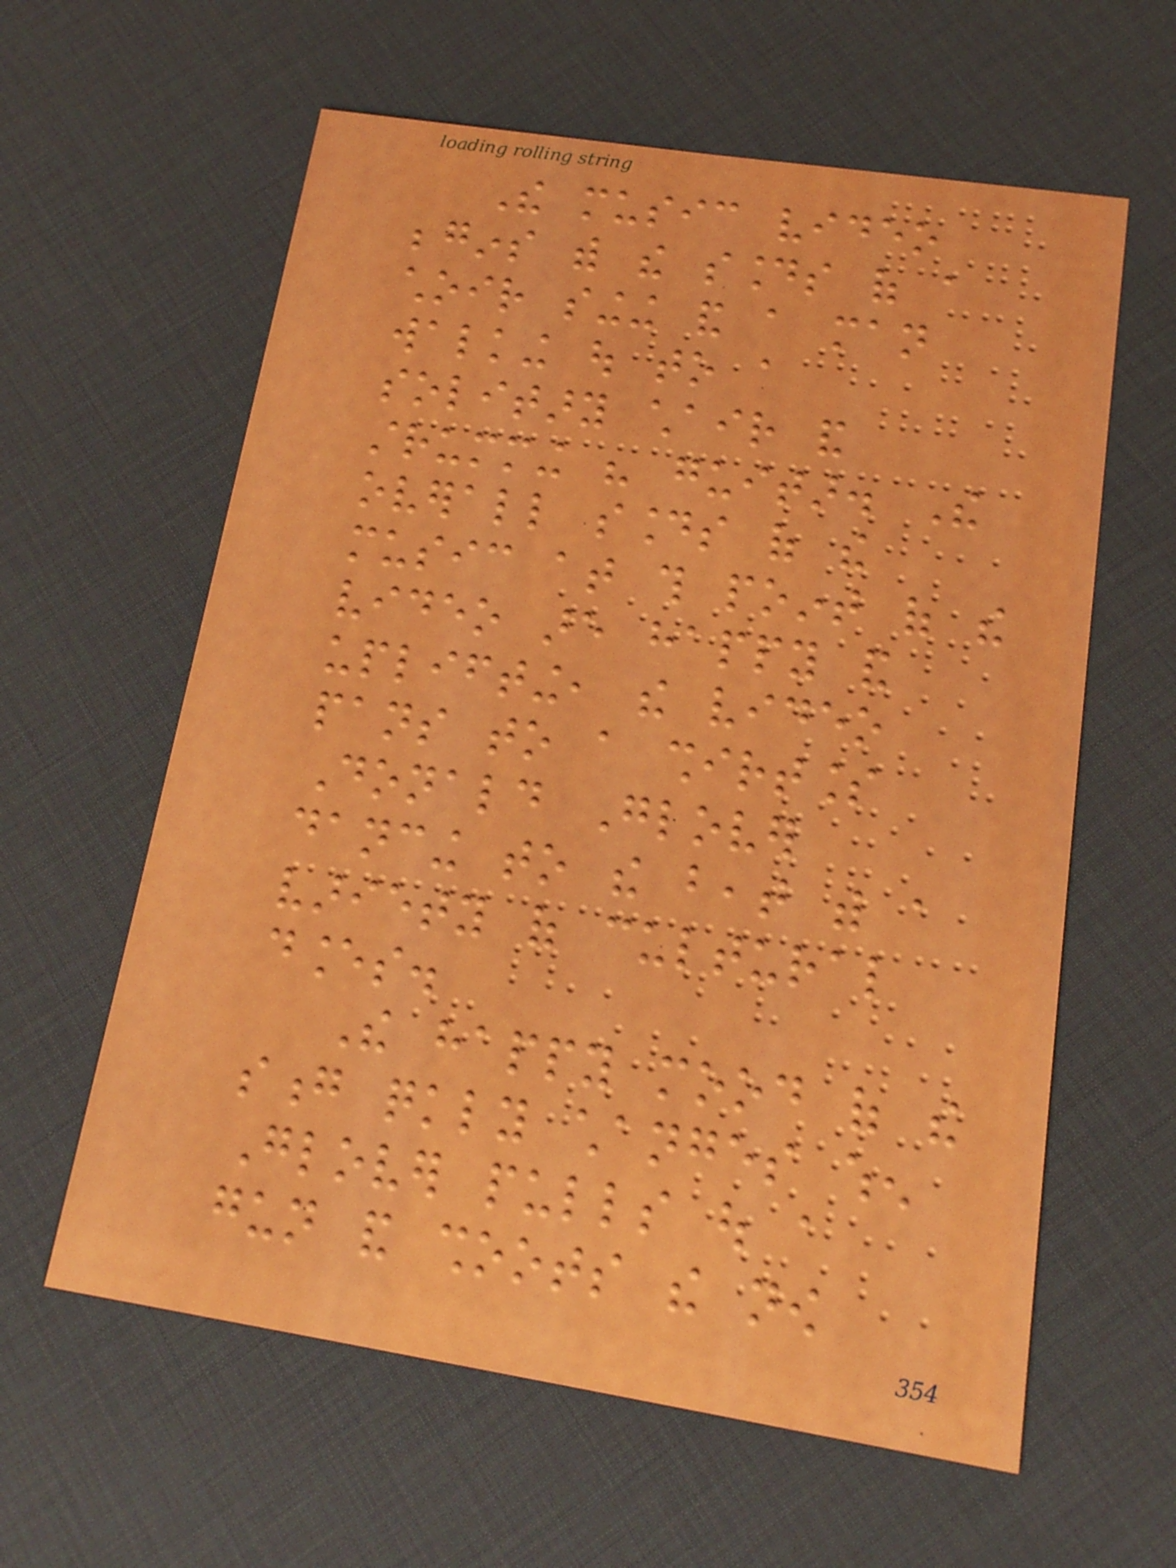The music video
begins with the sounds of a
choir singing and a man
walking out to a
solitary chair and
strumming his guitar. The
overall sounds of the
music at this point of the
video are happy and
uplifting, the video
pans to a shirtless
Donald Glover
dancing to the beat with a
variety of cultural
dances.
The happy mood of the
song quickly changes when
Glover pulls out a
gun and shoots the now
